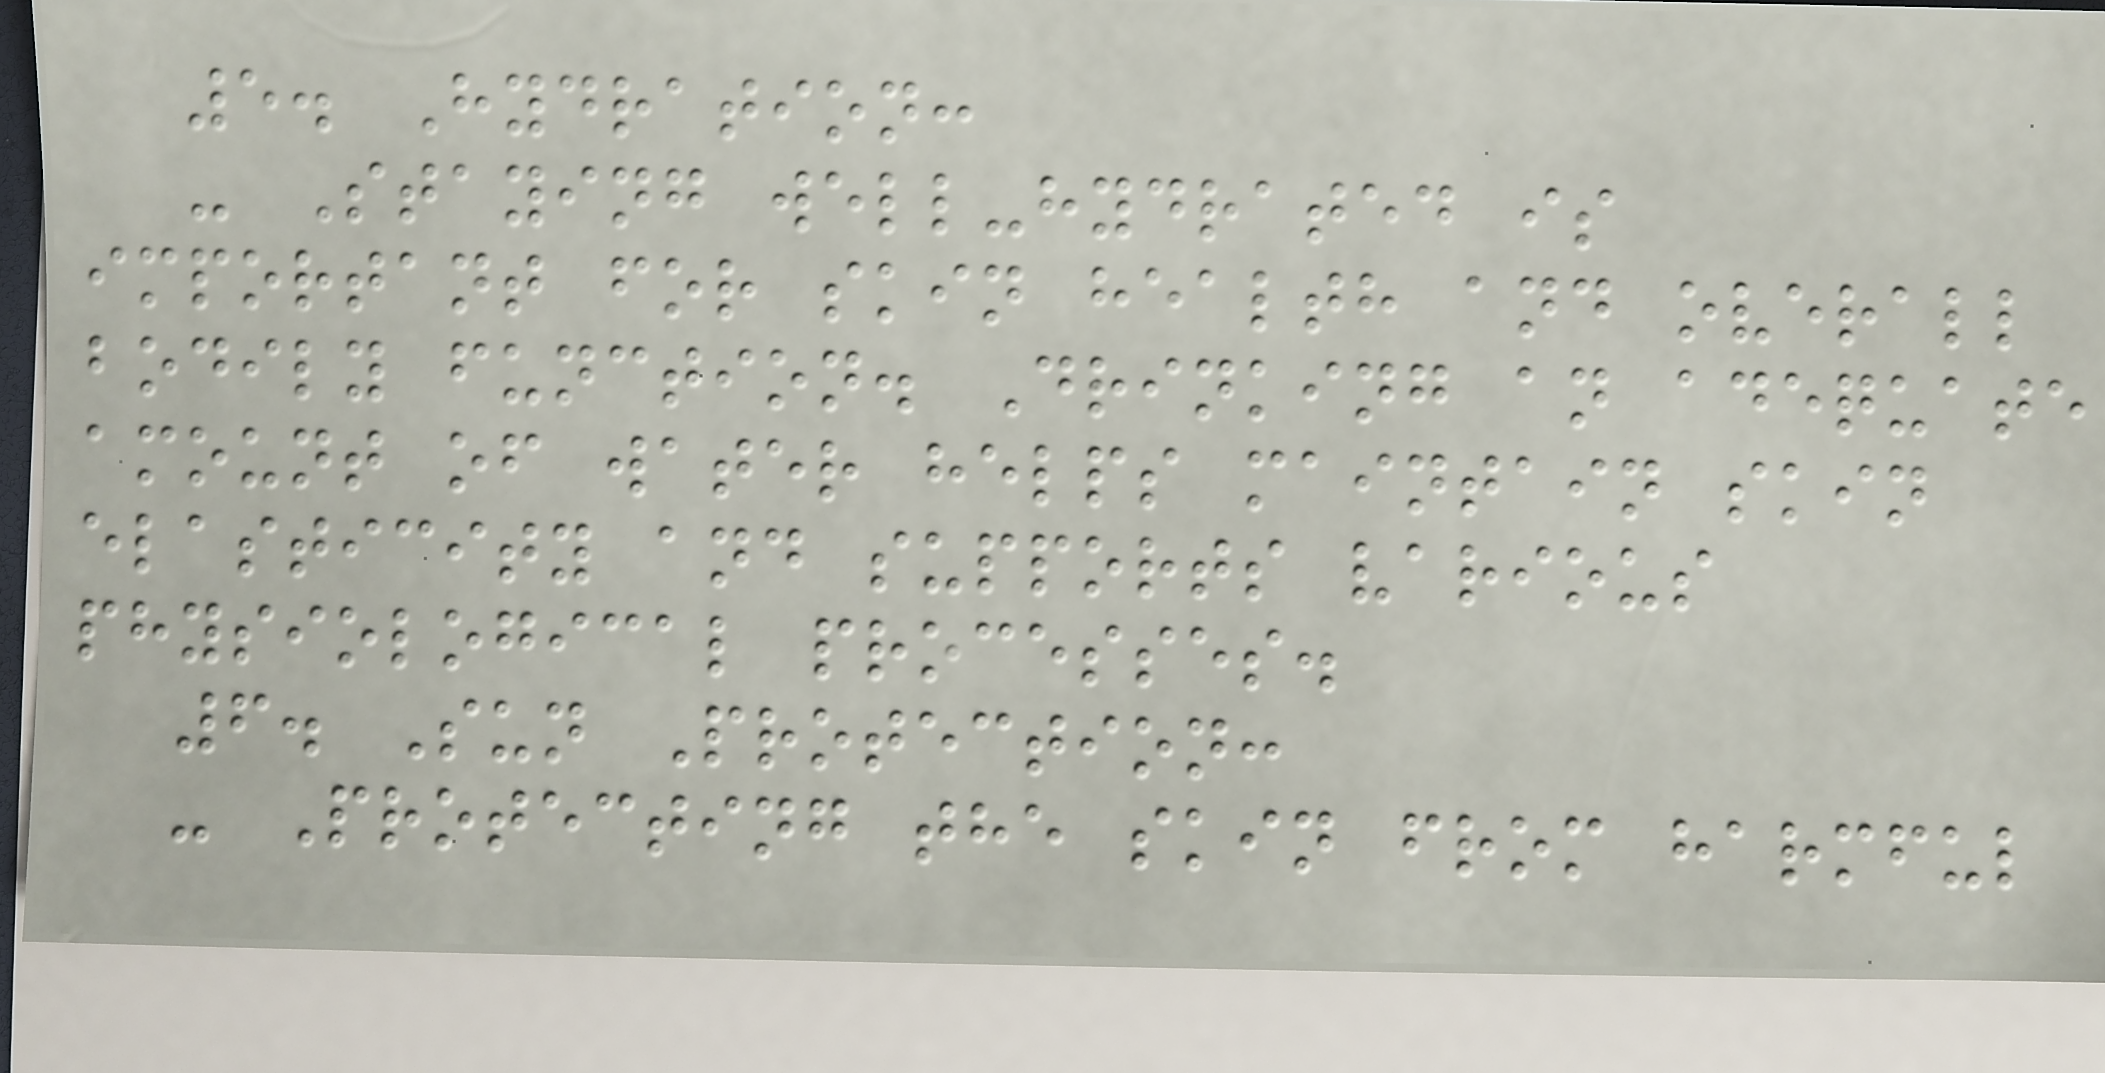5. Hydration:
- Staying well-hydrated is
important for skin health and overall
bodily function. Drinking an adequate
amount of water helps maintain skin
elasticity and supports various
physiological processes.
6. Sun Protection:
- Protecting the skin from harmful
